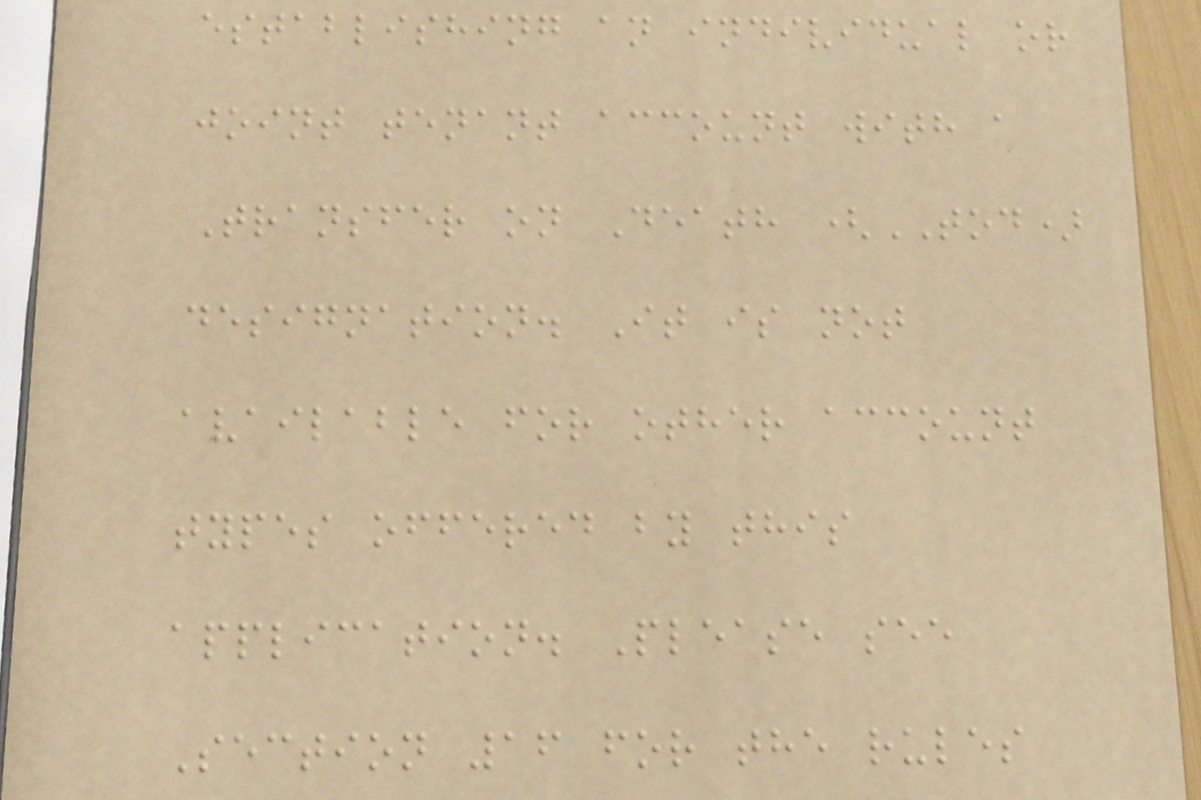establishing an individual or
joint tenant account with a
Transfer on Death (TOD)
designation. It is not
available for other account
types offered by this
application. Please see
Section 16 for the rules
